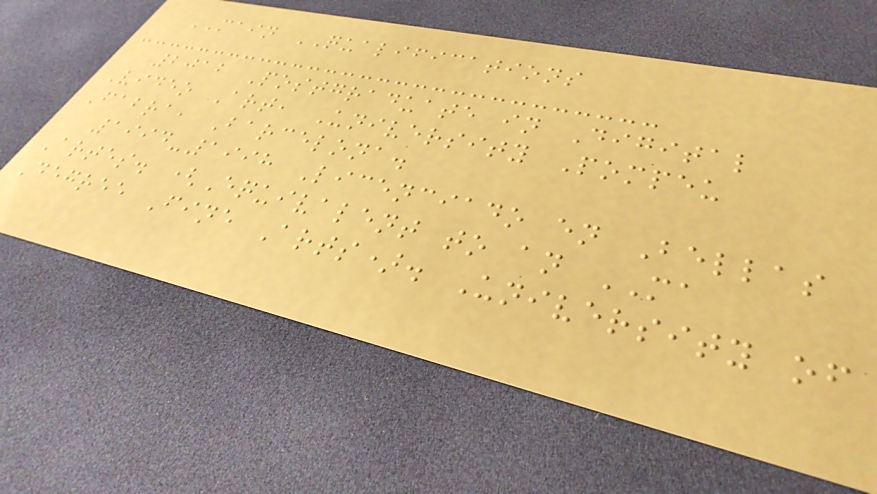MAIN QUALIFICATIONS
2012 Postgraduate in Digital
Video Art, University Pompeu
Fabra, Barcelona.
1994-1998 Licenciado en Bellas
Artes. (Equivalent to an MA
Degree Fine Arts). University of
